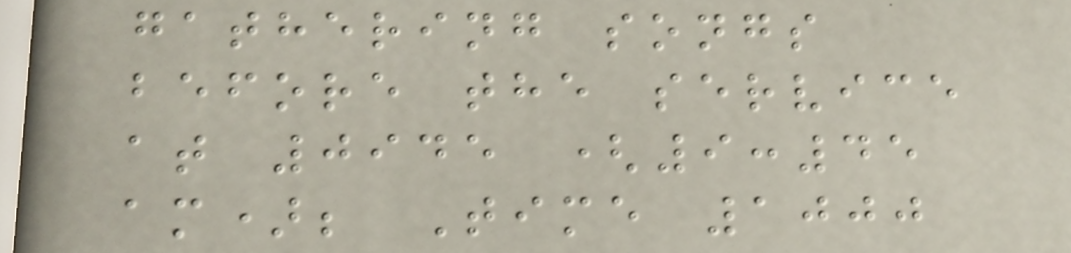gathering songs
before the service
at 0945 (9:45
am); Time 1000
